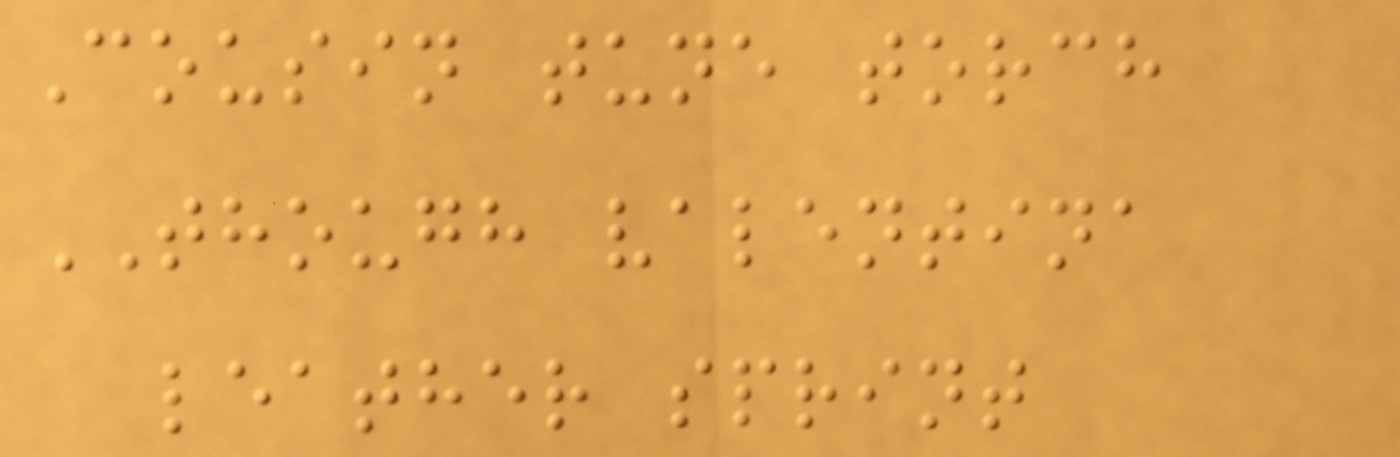Cousin tune torch
THOUGH valentina
leather sprint
